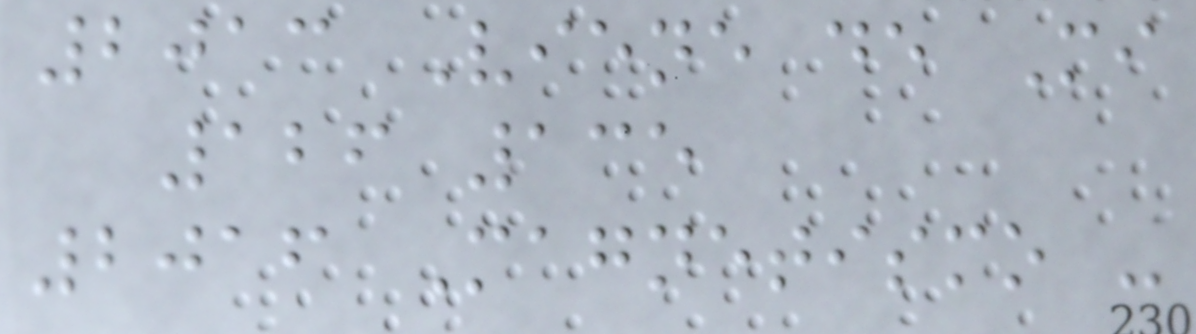2013 Viene de Mi
126 135
2016 Magnetismo -
